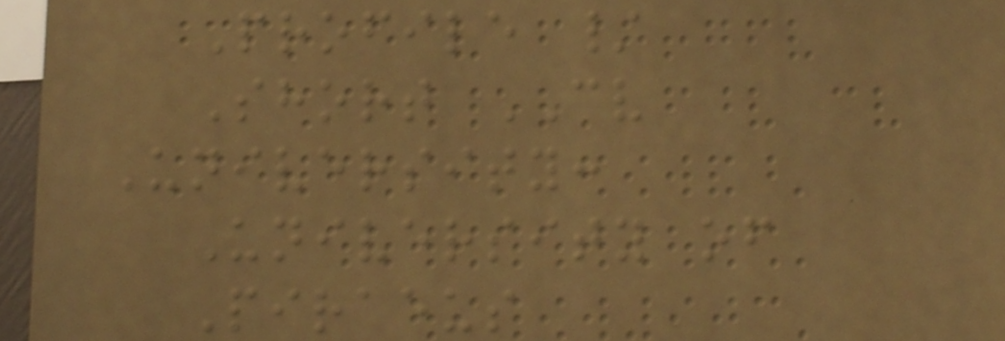Profile /
Short CV
University:
University of
Piraeus
